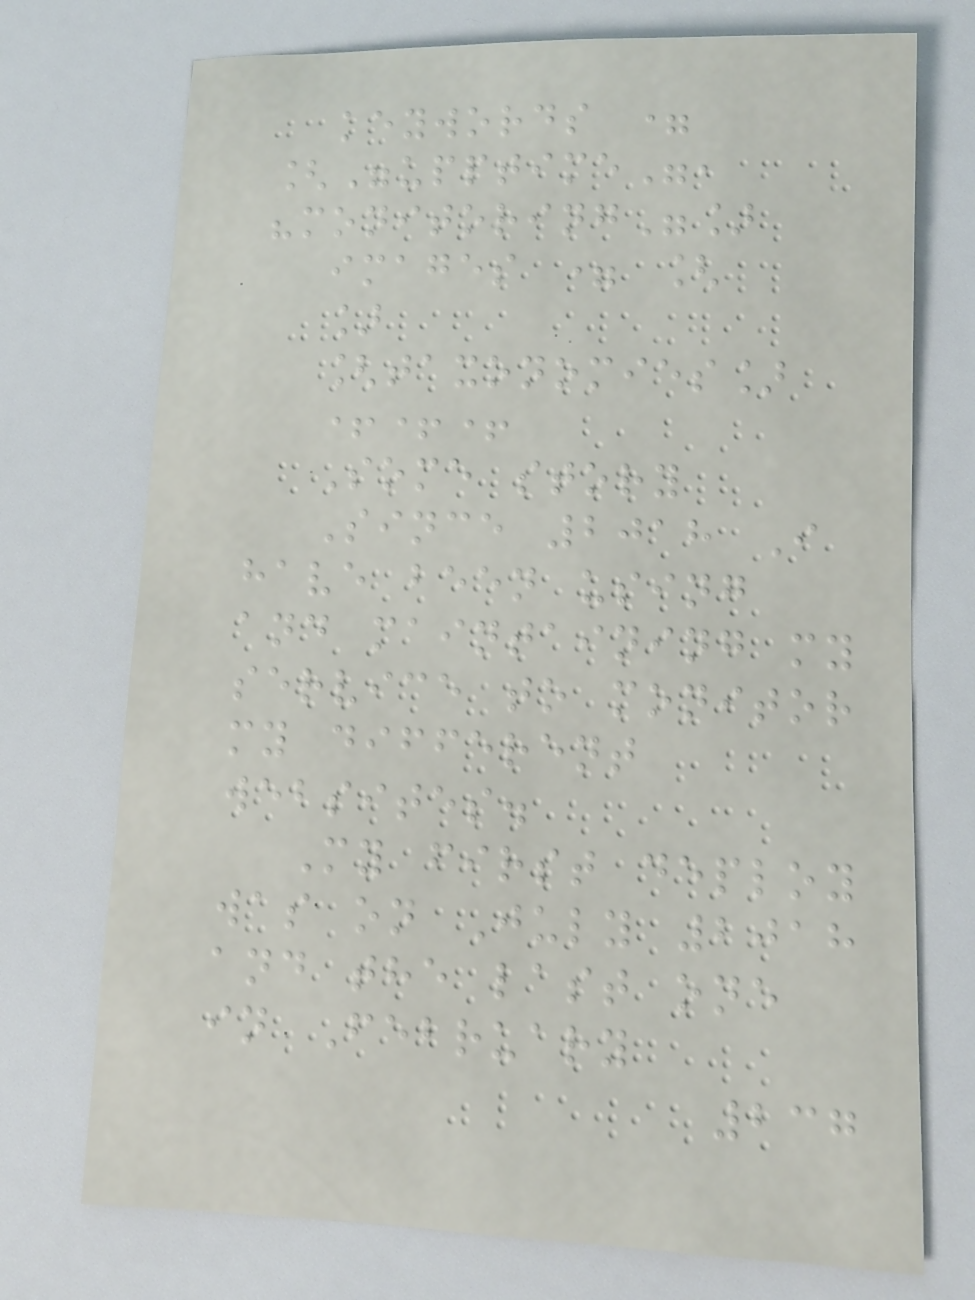keywords =
["upptime",
"monitoring"]
images = [
]
[taxonomies]
+++
Some story
Since 2018 I
have been using
and maintaining my
service to monitor
my different
websites.
My first deploy
was on July 2018
and the last one
in February
237
